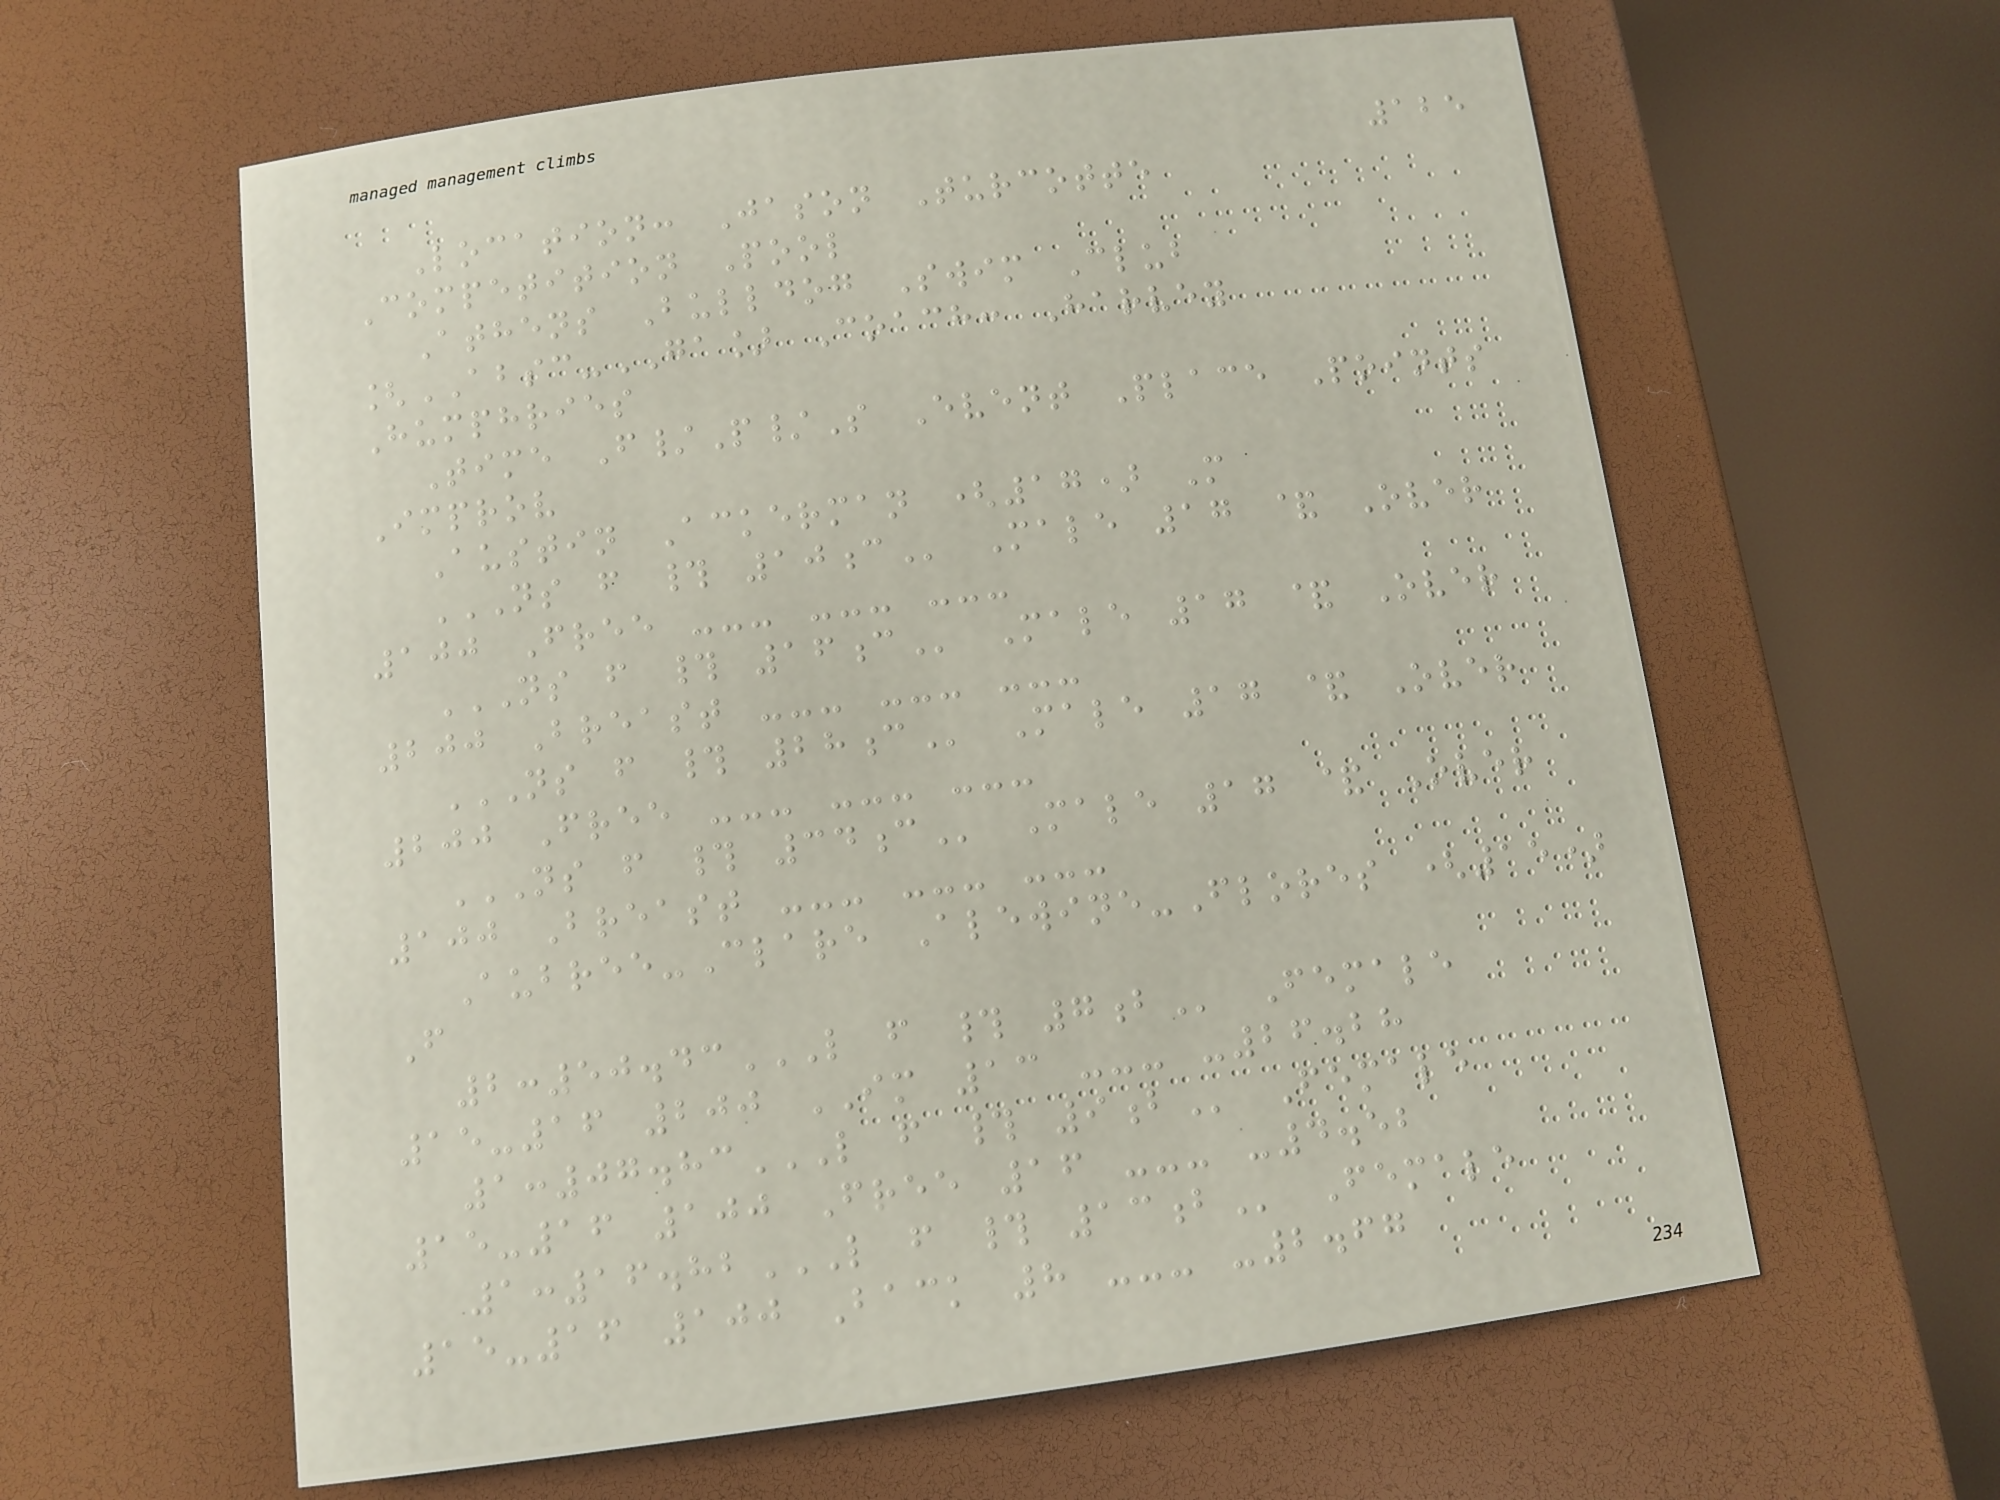125
Location: Jason Turcotte
Competition Pool
Athens Bulldog Swim Club
[ABSC-GA] Coach: Harvey
Humphries
Time F/P/S Event Place Points
Improv
Austin Ackerman (17) M
NS F # 10C Male 17 & Over
100 Free --- --- ---
NS F # 16C Male 17 & Over
200 Breast --- --- ---
NS F # 28C Male 17 & Over
200 Free --- --- ---
NS F # 34C Male 17 & Over
100 Breast --- --- ---
Aubree-Clare Alewine-Flores (15)
F
2:50.43L F # 7B Female
15-16 200 IM 13 --- -26.28
1:07.83L F # 9B Female
15-16 100 Free 16 --- -4.52
1:16.82L F # 13B Female
15-16 100 Back 8 --- -2.67
